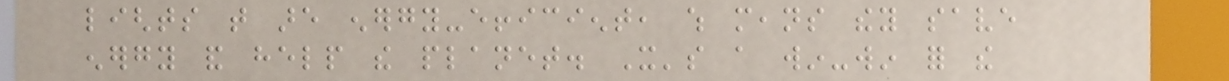lights that are energy-efficient, which means they save
energy and help the planet. It's a win-win for the
